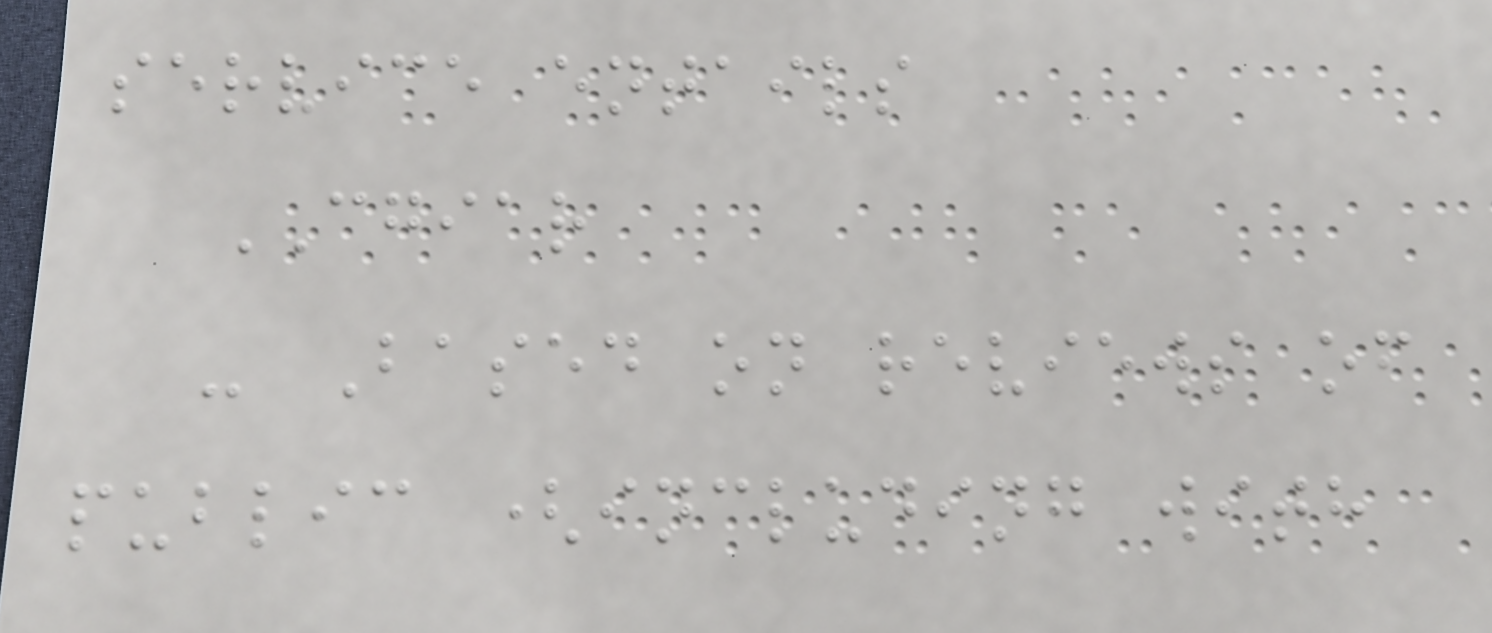service entails
CGIAR
- Based on reviews of
public (including with
